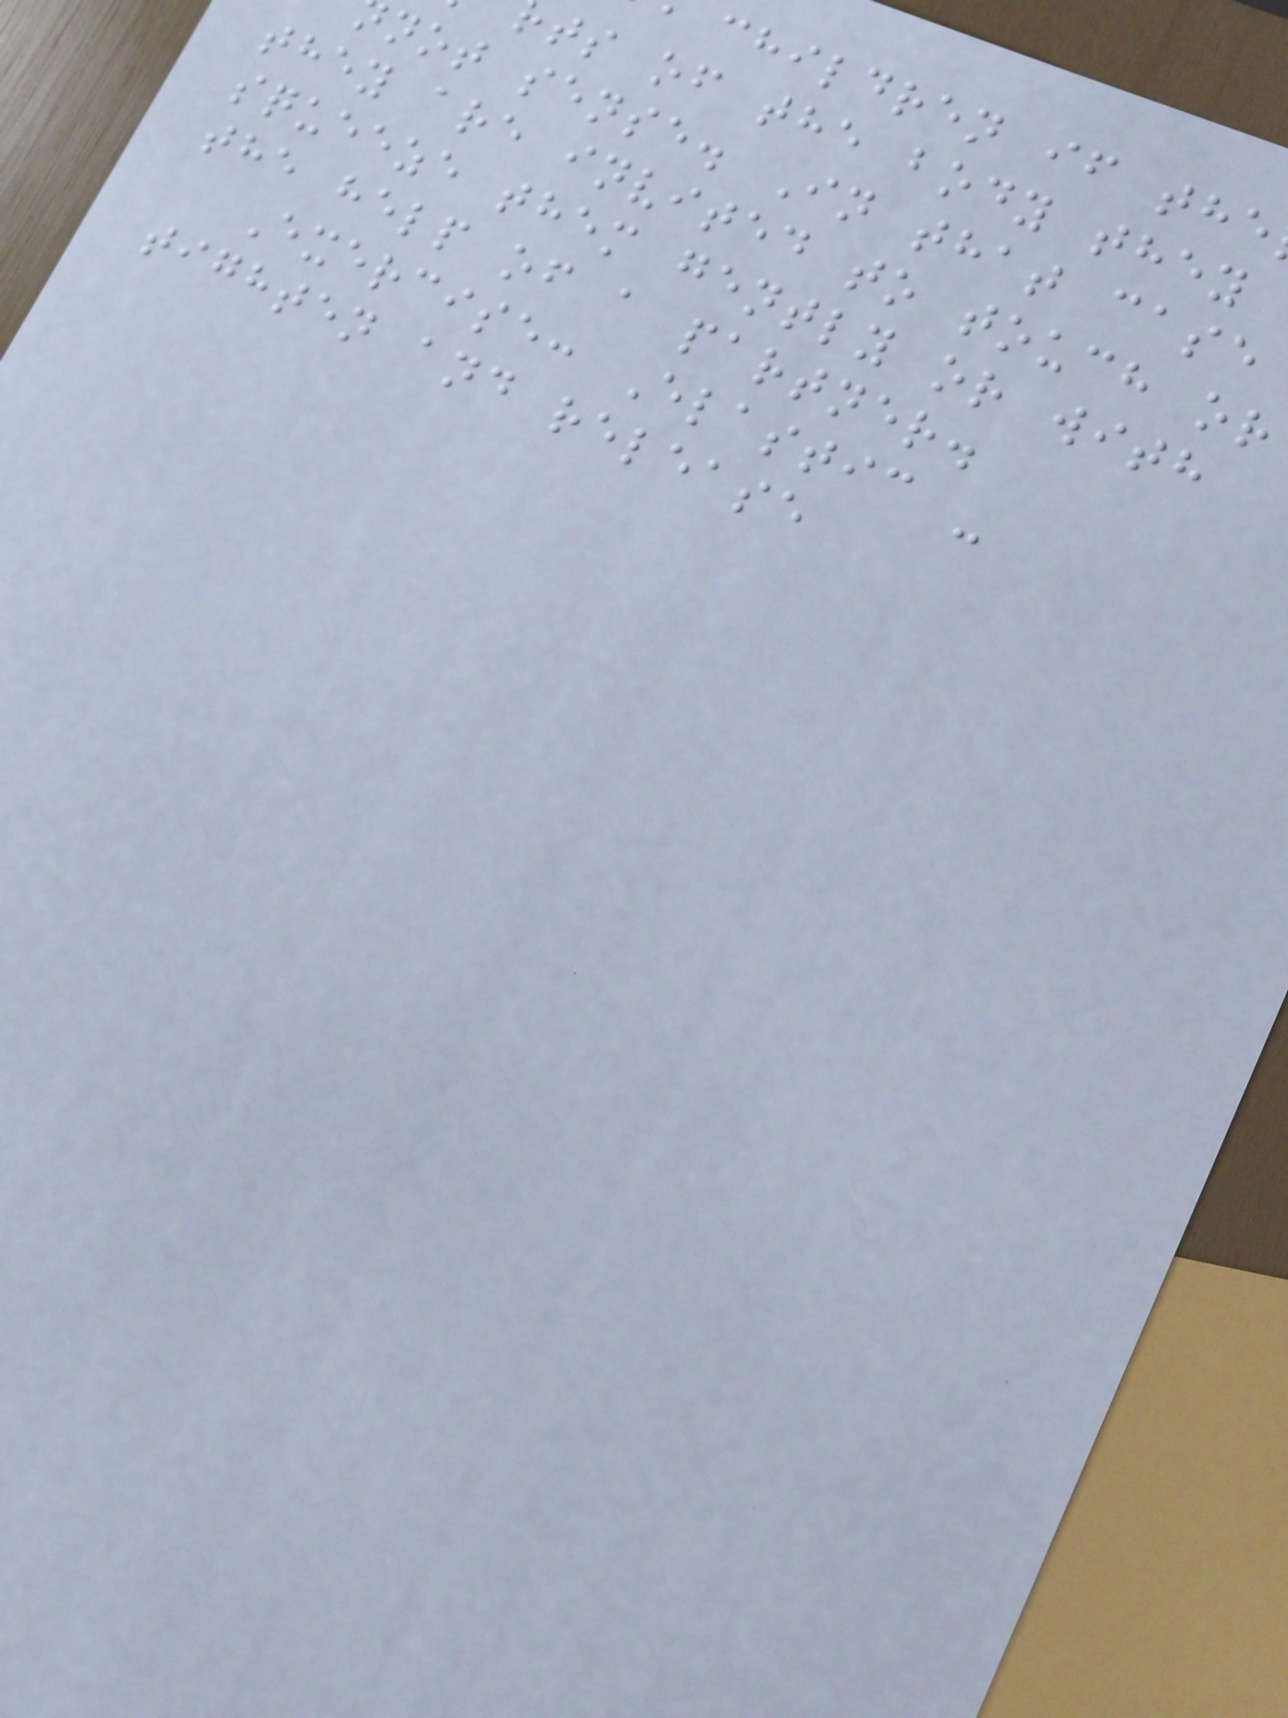children if the
ts of the body they
not sense. In that case
they are invited to touch or
squeeze them gently or with
the help of a partner.
Exercise: Elastic -
tighten and release
